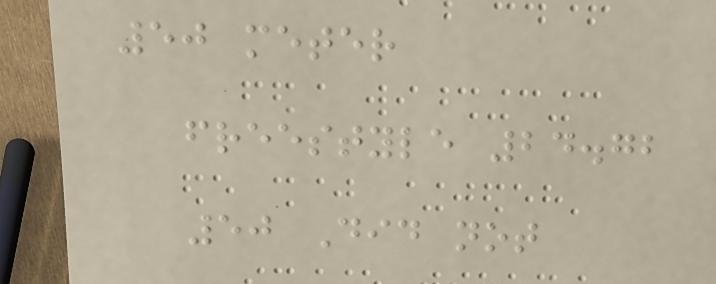50 meter
freestyle 24.72
50 Did not
